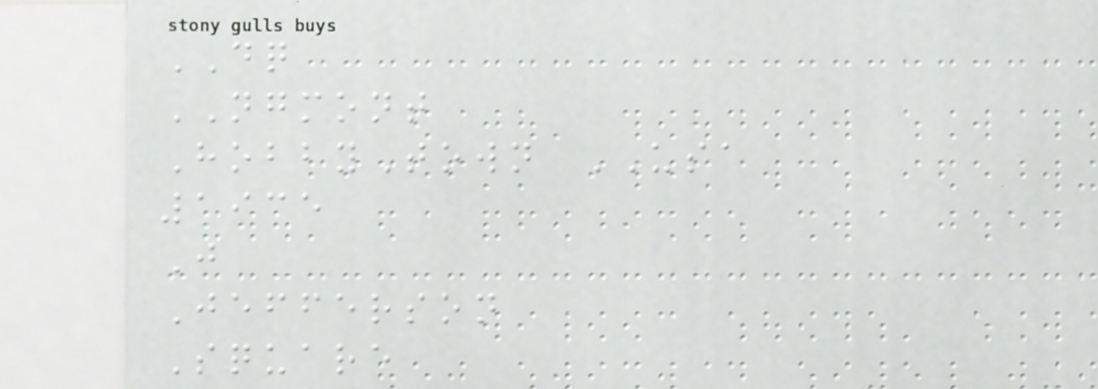DQ
NGMONT
HobbyTown USA
1935
J
Jefferson
Square
